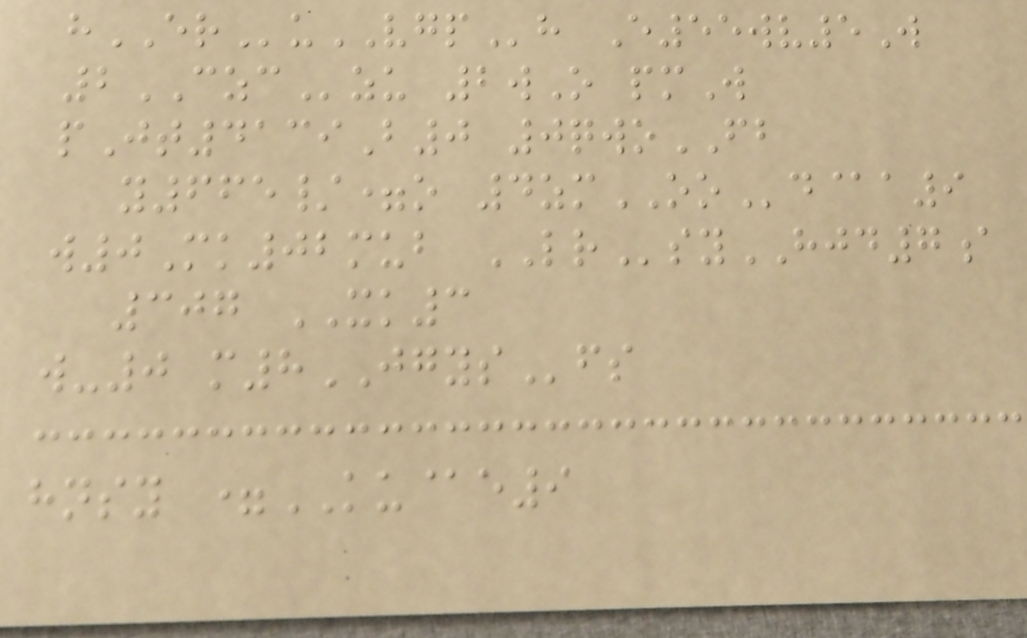hERuVGPh E55wv5W
2CZCzu 2wO pmW
pJt4139B0 0qwoFB
y665/=o 4zmOOd@a9
w0Mk02mub LRsyHJD7a
307 XK3
w-0 m8JGYSfs
hnsy =KU@e9
